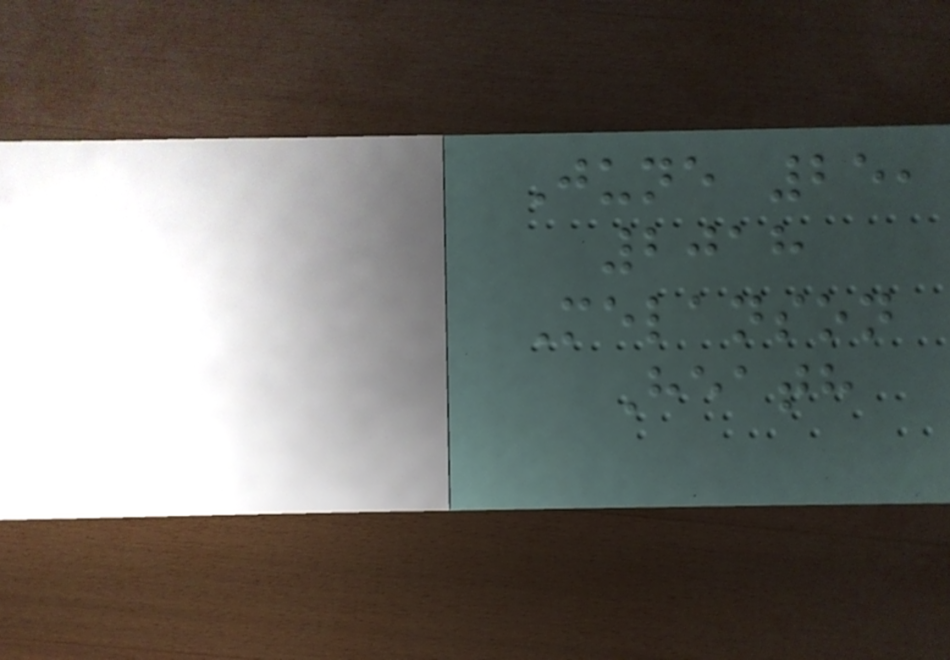June 25,
2018
Melanson
Heath
